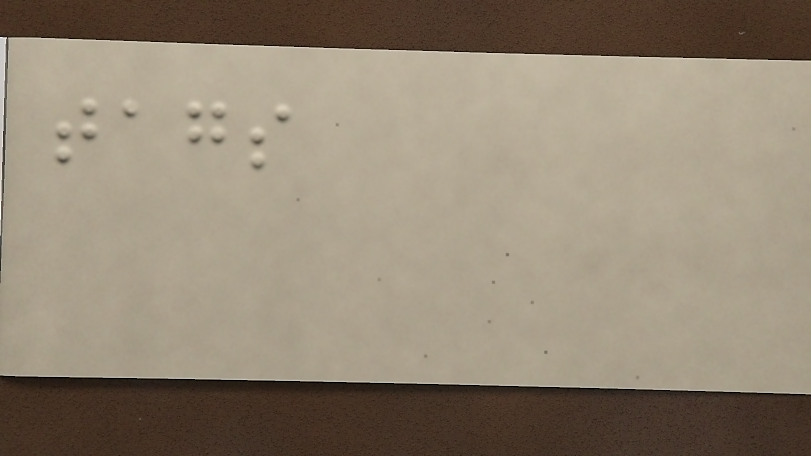tags
